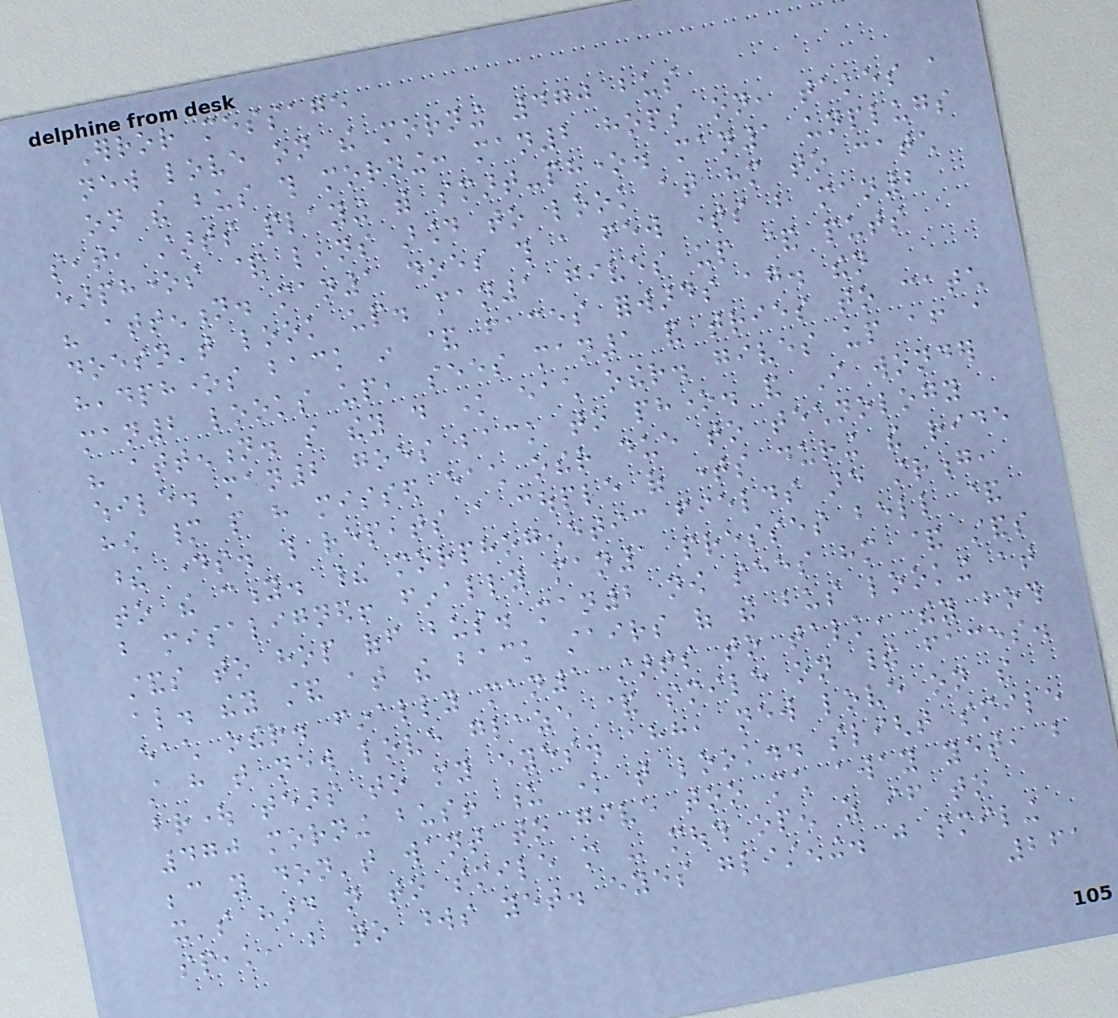Error message
new love on the morning 470 bus
on the bus this morning: man2 hops on, takes a
seat, starts playing with smart-phone. man1 unplugs
earphones & leans around to look at him to catch
his attention. man1 does this a few times but man2
doesn't look up. man1 gives up & puts
headphones back in & faces forwards again. then
man2 looks up, sees man1 and tries to catch
his attention. so they do know each other. gives up after a
while. man2 goes back to phone. and I wonder
how many people have missed each other due to technology
these days. this repeats a couple of times during the ride
to the city. their morphogenetic fields are strong,
but misaligned! finally man1 presses bell &
stands to hop off bus. man2 now sees him & stands
also. they stand at the back stairs of the bus looking at
each other. finally man1 starts to talk, they both
still have that new love glaze & smile on their faces.
brought tears to my eyes. ahh, new love on the
470 morning bus! u know that look.. slight smile
because you don't want to give too much away yet, but
it's hard not to smile more - mouth open as if to
speak, but no words yet. eyes glistening. just smiling
261
